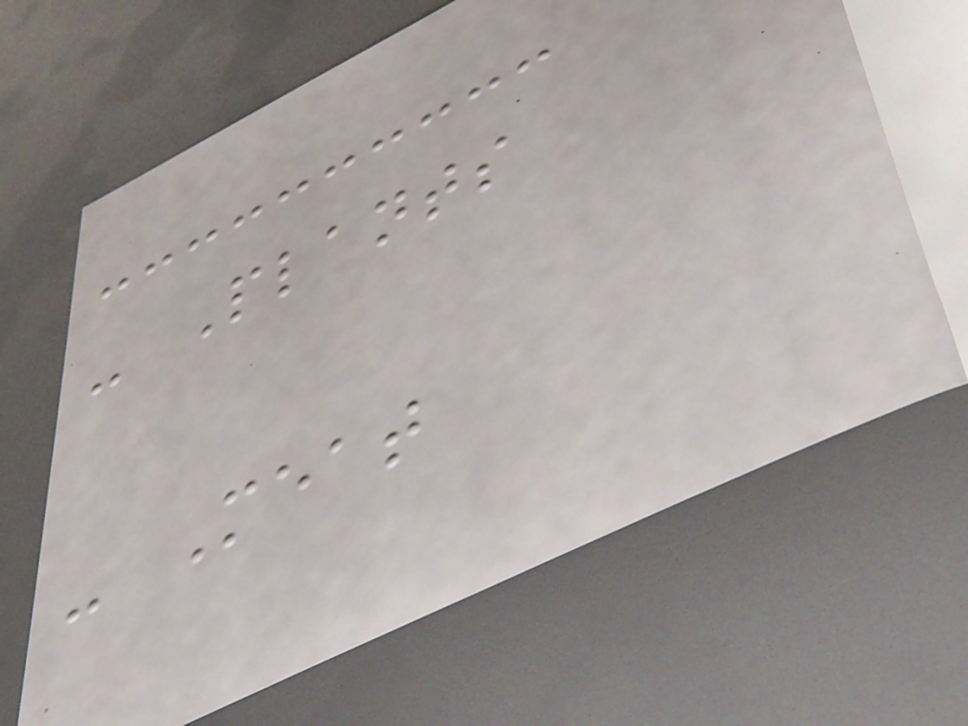- Plants
- Meat
